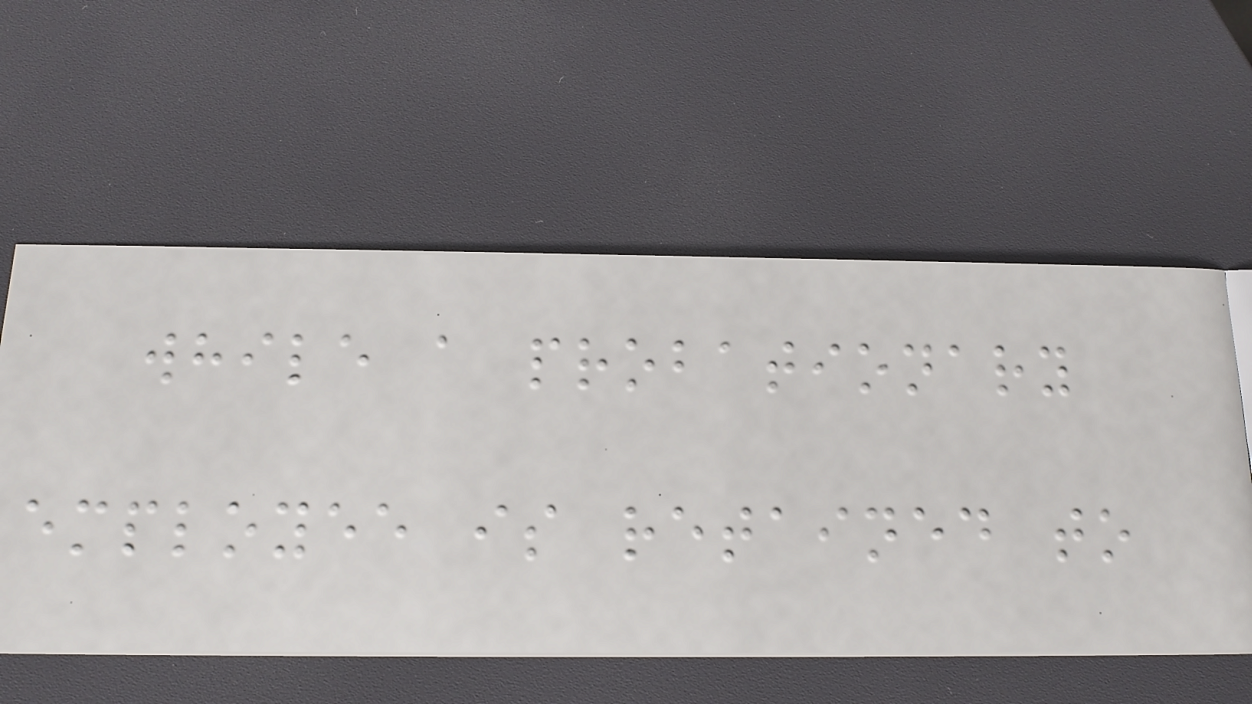while a probationary
employee is retained to
